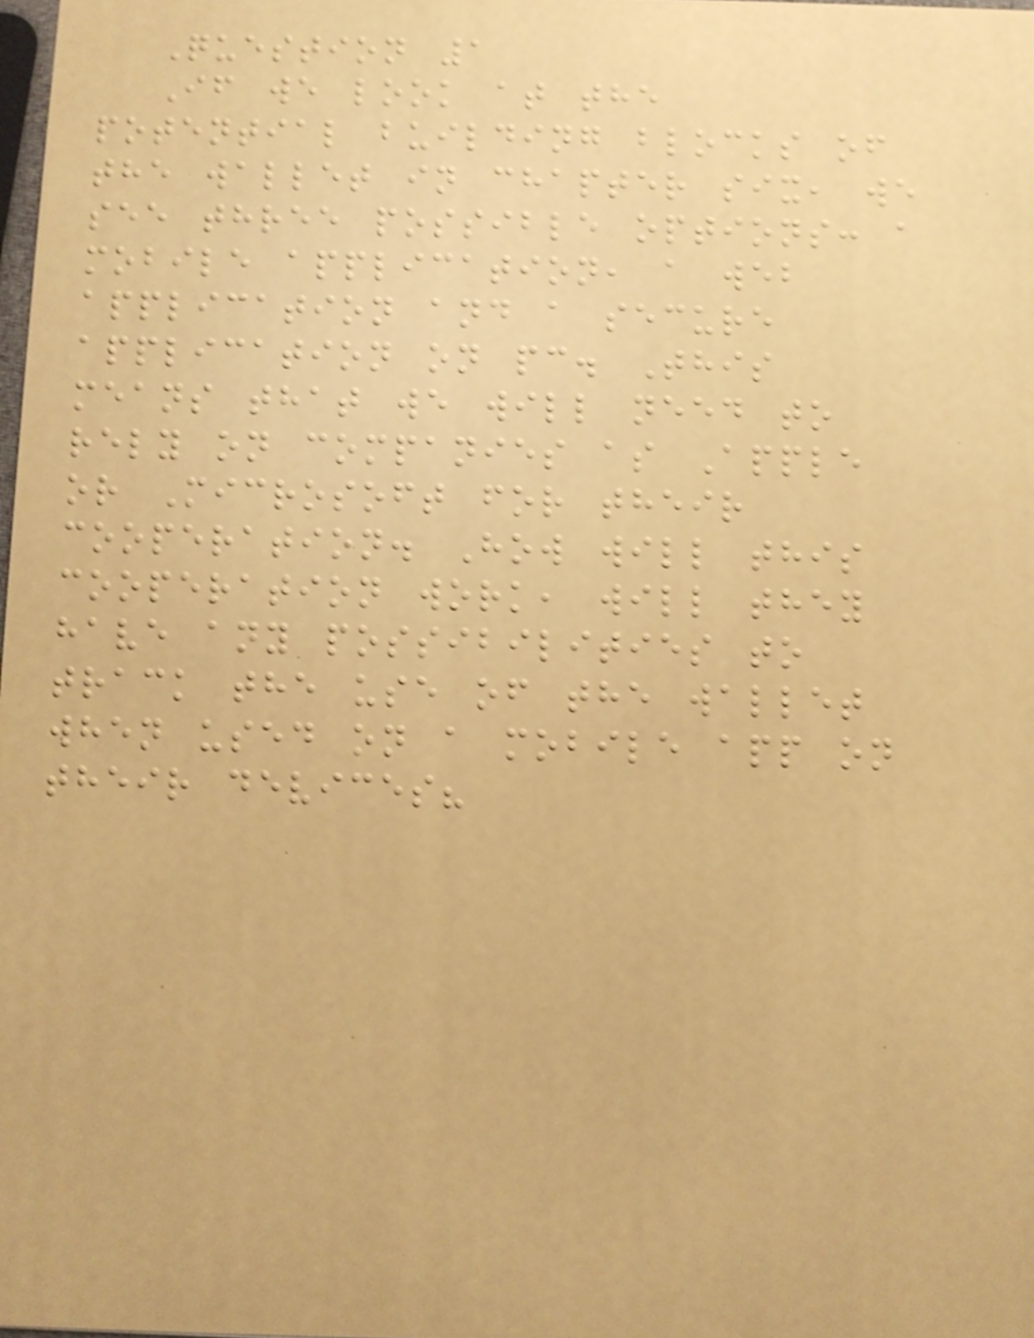Question 1
If we look at the
potential building blocks of
the wallet in chapter six, we
see three possible options: a
mobile application, a web
application and a secure
application on pc. This
means that we will need to
rely on companies as Apple
or Microsoft for their
cooperation. How will this
cooperation work, will they
have any possibilities to
track the use of the wallet
when used on a mobile app on
their devices?
